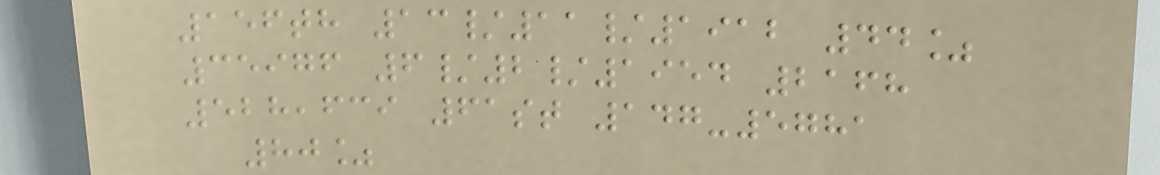156th 13/11/1912 44%
35976 6/2/1954 2168
528,639 61st 147-5781
80%
